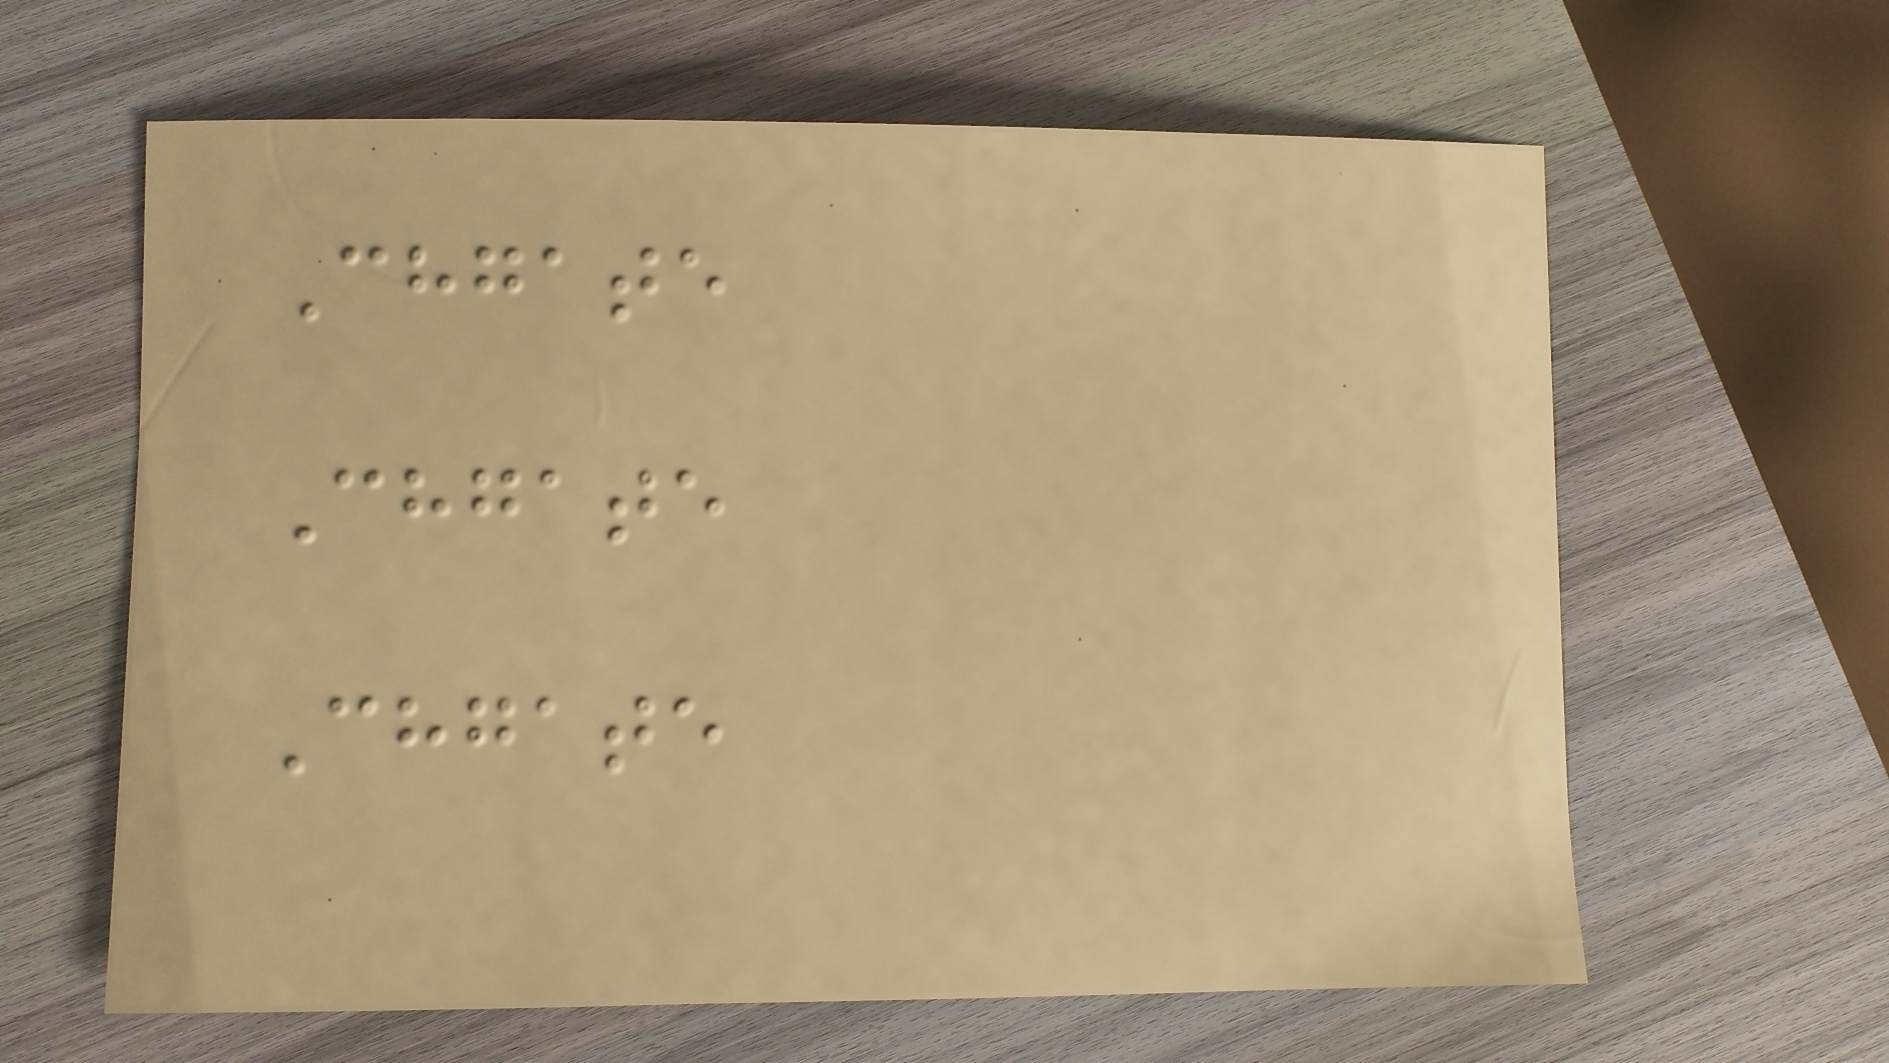Chgate
Chgate
Chgate
